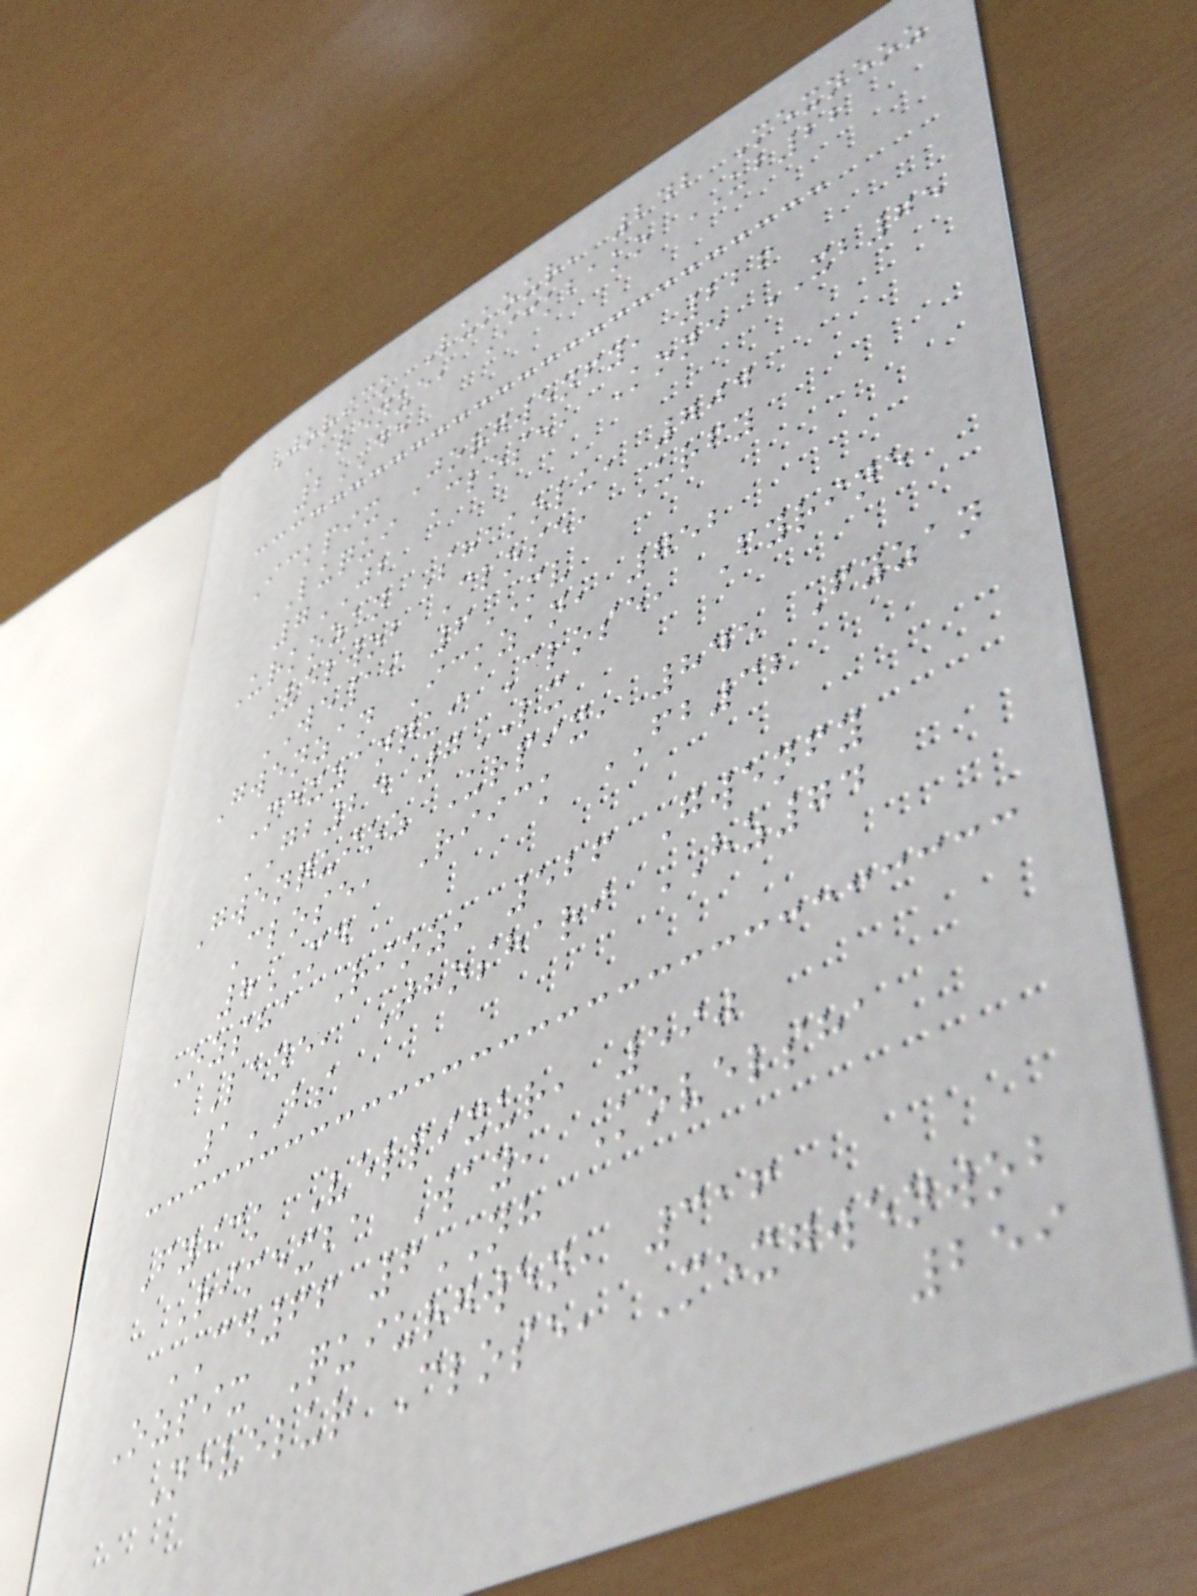Jorick Lukour, 242 Mexneoz
Avenue, Ickbako UB22
2DE
Ickpix Jorgwenfy, 226
Luqui Close, Kone XB75
7JB
Urkozan Shakolu, 704
Velwob Close, Urfy
WE19 6MV
Gwenzan Ickzan, 752
Mexzanqui Close, Fyrine
GB24 7LX
Gwenquioz Urpix, 845 Fyzan
Close, Riick FB32
8MD
Ozsha Rioz, 526 Gwenfy
Lane, Thoshari HZ74
1BS
Fyick Velpixur, 590
Rimexba Way, Kovelsha
CD66 6NH
Ozpix Quiurgwen, 316
Nevelur Close, Mexgwenwob
259
